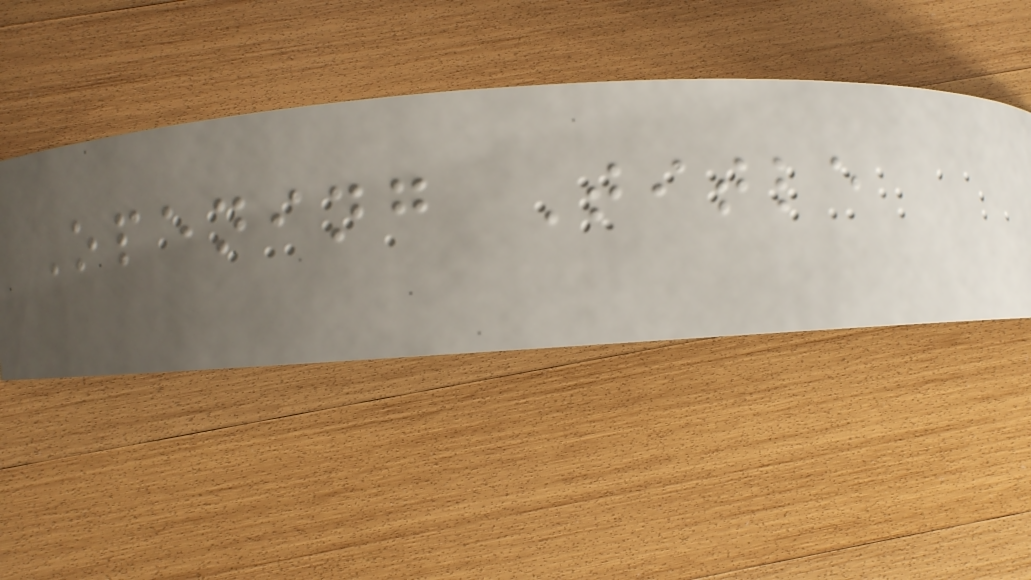Opening Title
